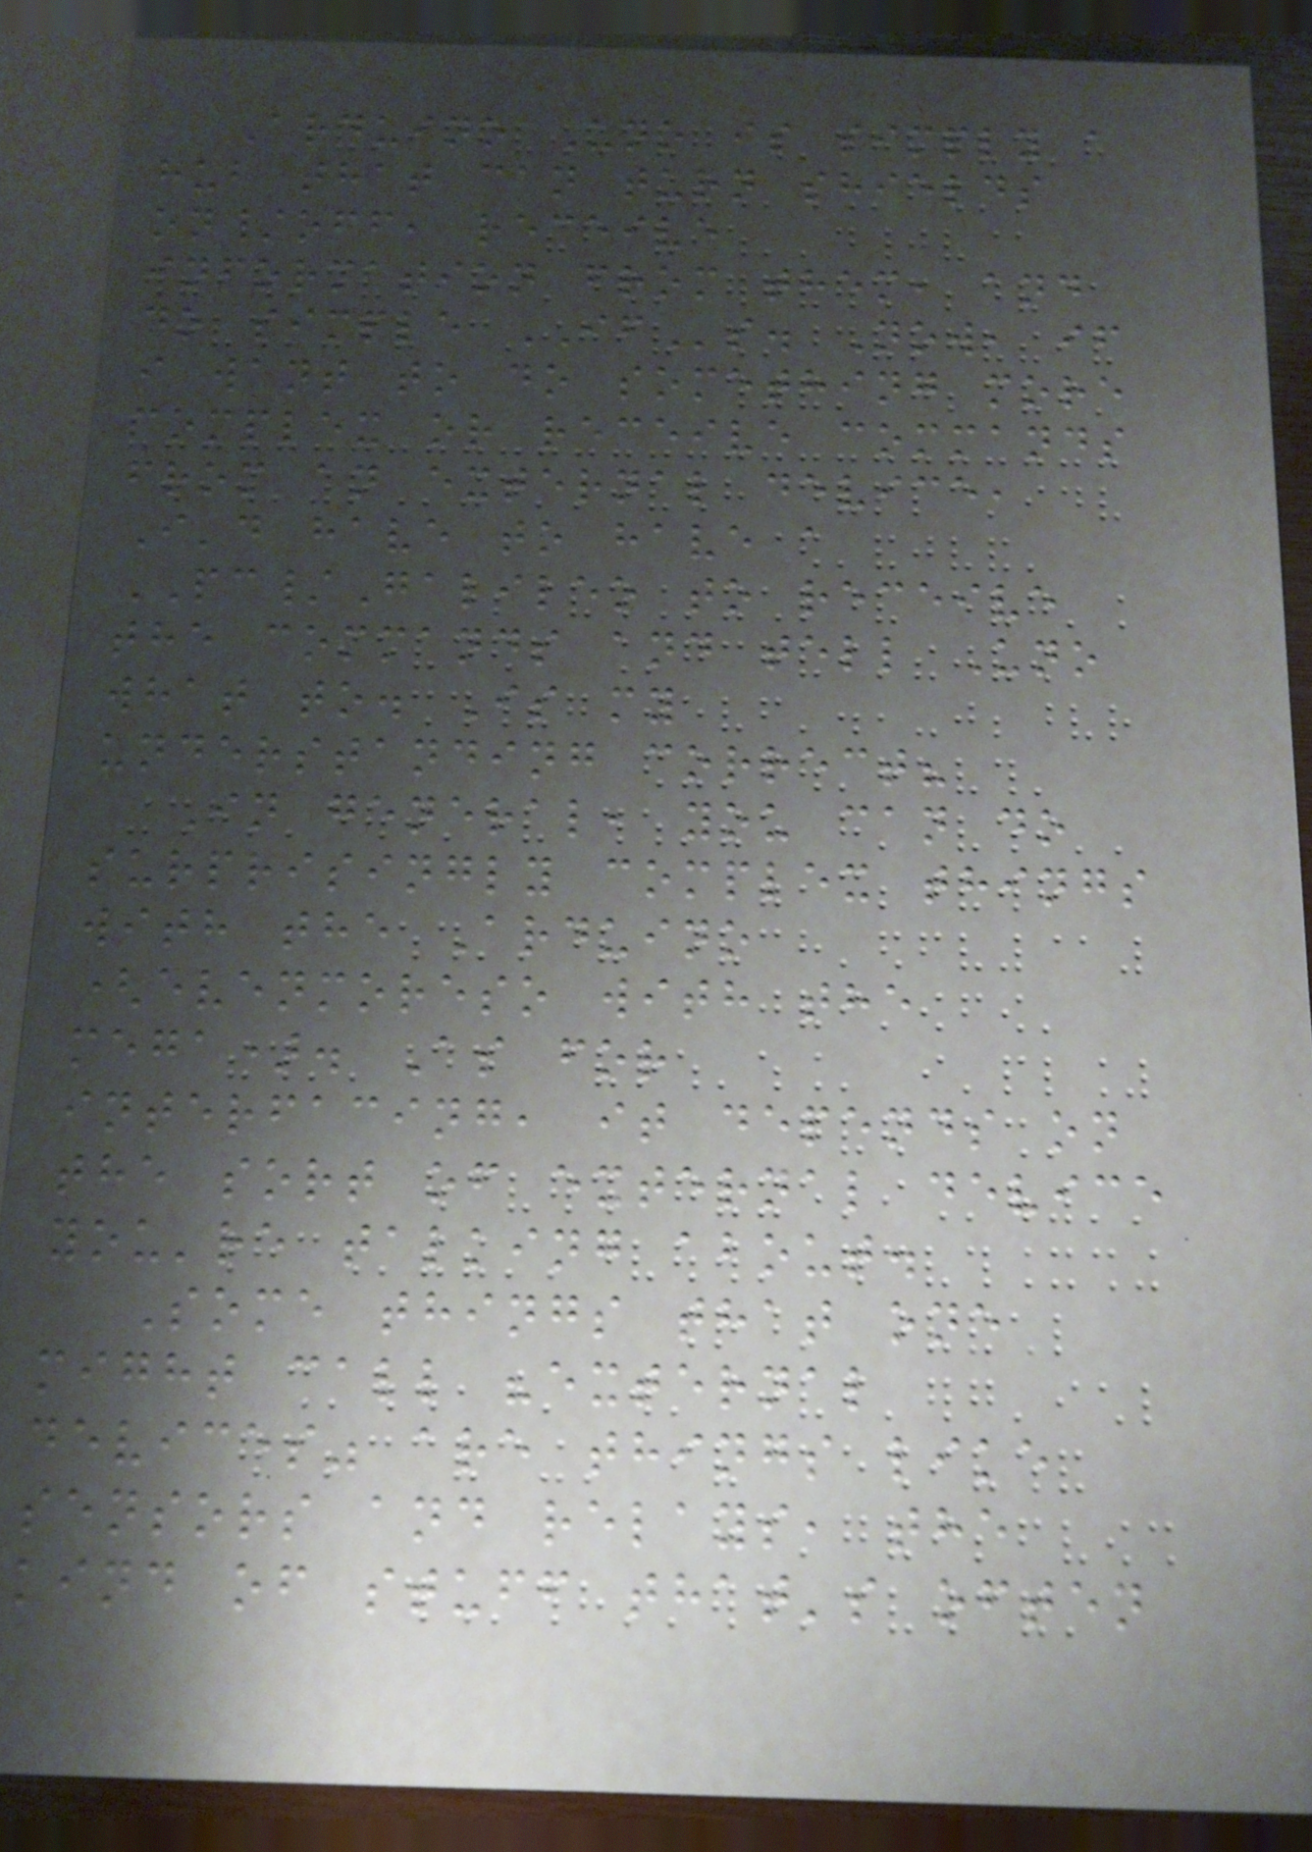Arduino Uno is simply a
hub that can turn shields
on/off, receive
information from them, and
do simple IFs. Now, if
i want to do something more
complex or receive commands
from an external device,
I'd have to have a
PC/Galileo to receive
the commands and tell Uno
what to. Is my
understanding correct?
In general, you can do
surprisingly complex things
with the Arduino
(evenmoreso with the
mega). As for
interfacing, it depends on
the sort of external device
you're talking about.
Some things that one
might call "external
devices" are things like
sensors and relays, the
kind of stuff that's often
